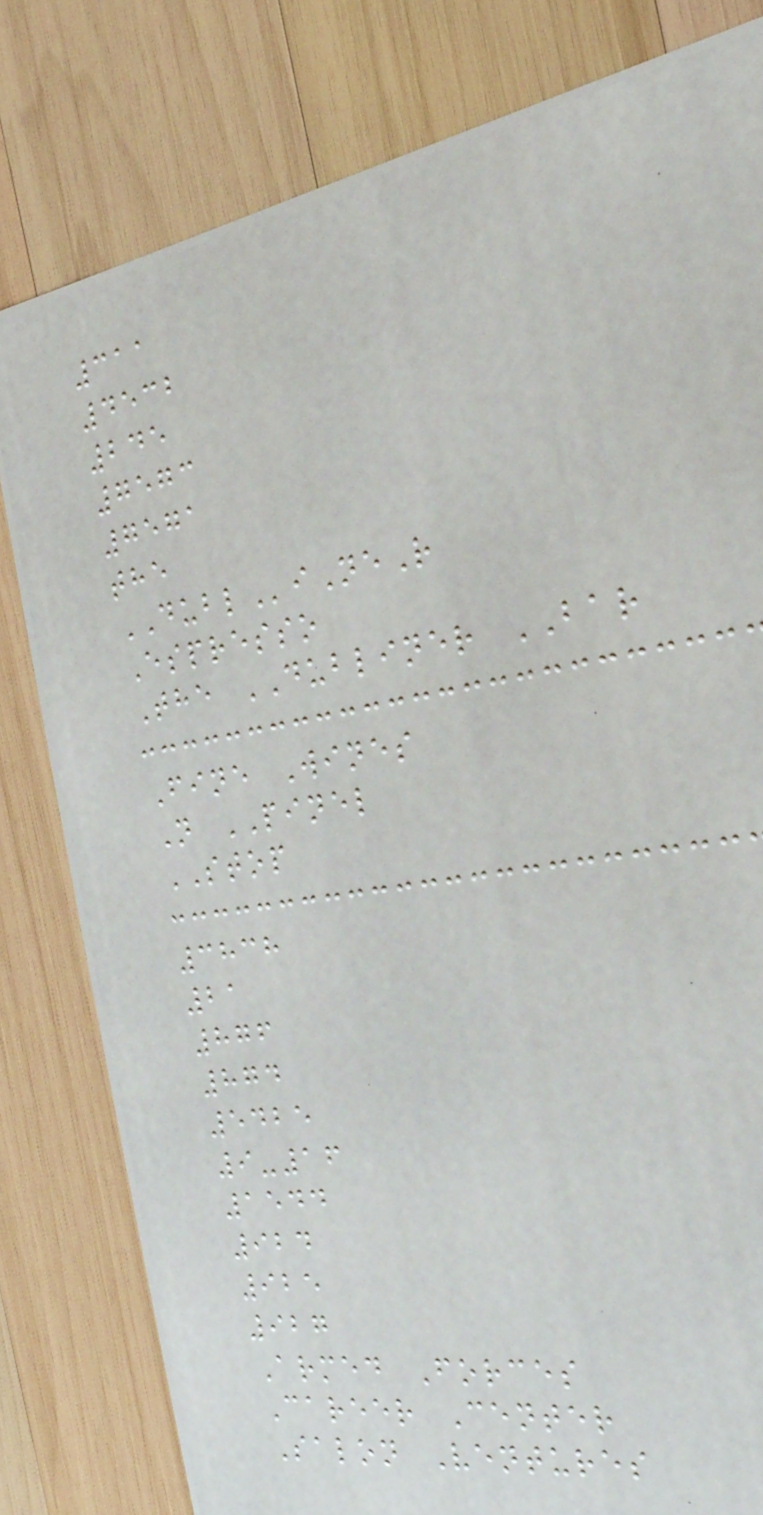311
4532
245
7573
7571
the
DUBLiNeR
Espresso
The DUBLINER BAR
Fine Wines
N PINEL
STOP
3838
21
876
874
5425
9-16
1544
924
925
927
Armed Forces
Career Center
Salon Ventures
